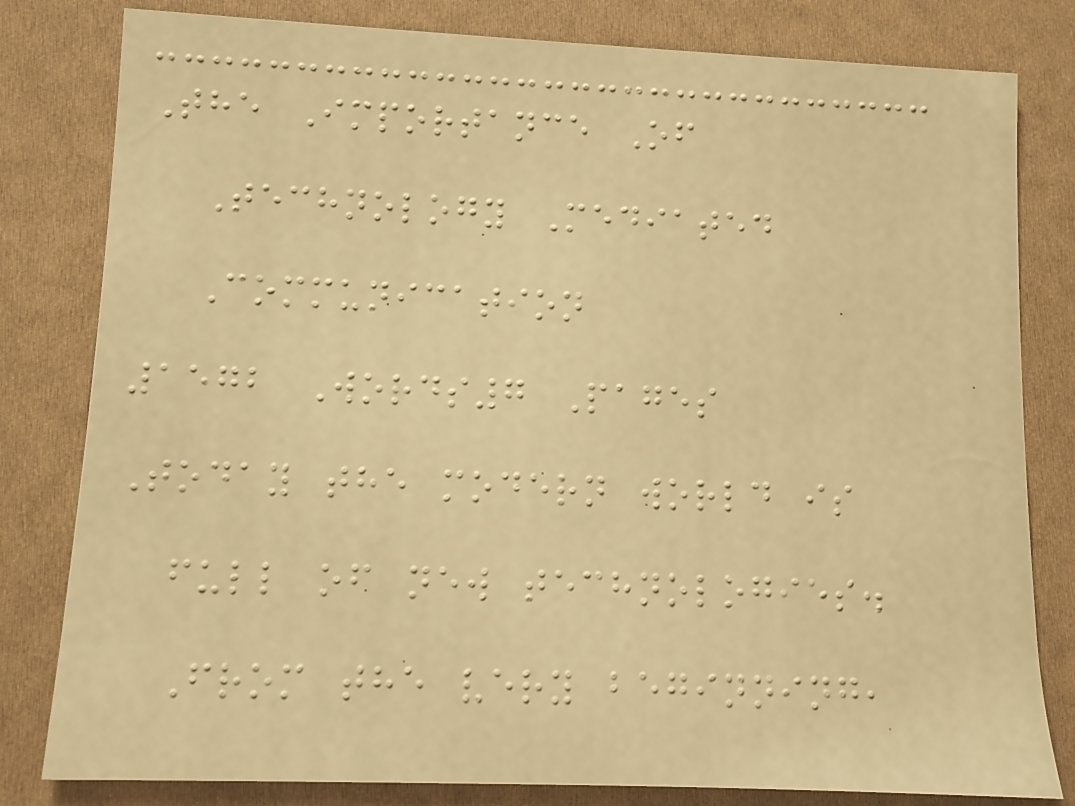The Importance Of
Technology Mediated
Communication
1572 Words7 Pages
Today the modern world is
full of new technologies.
From the very beginning,
